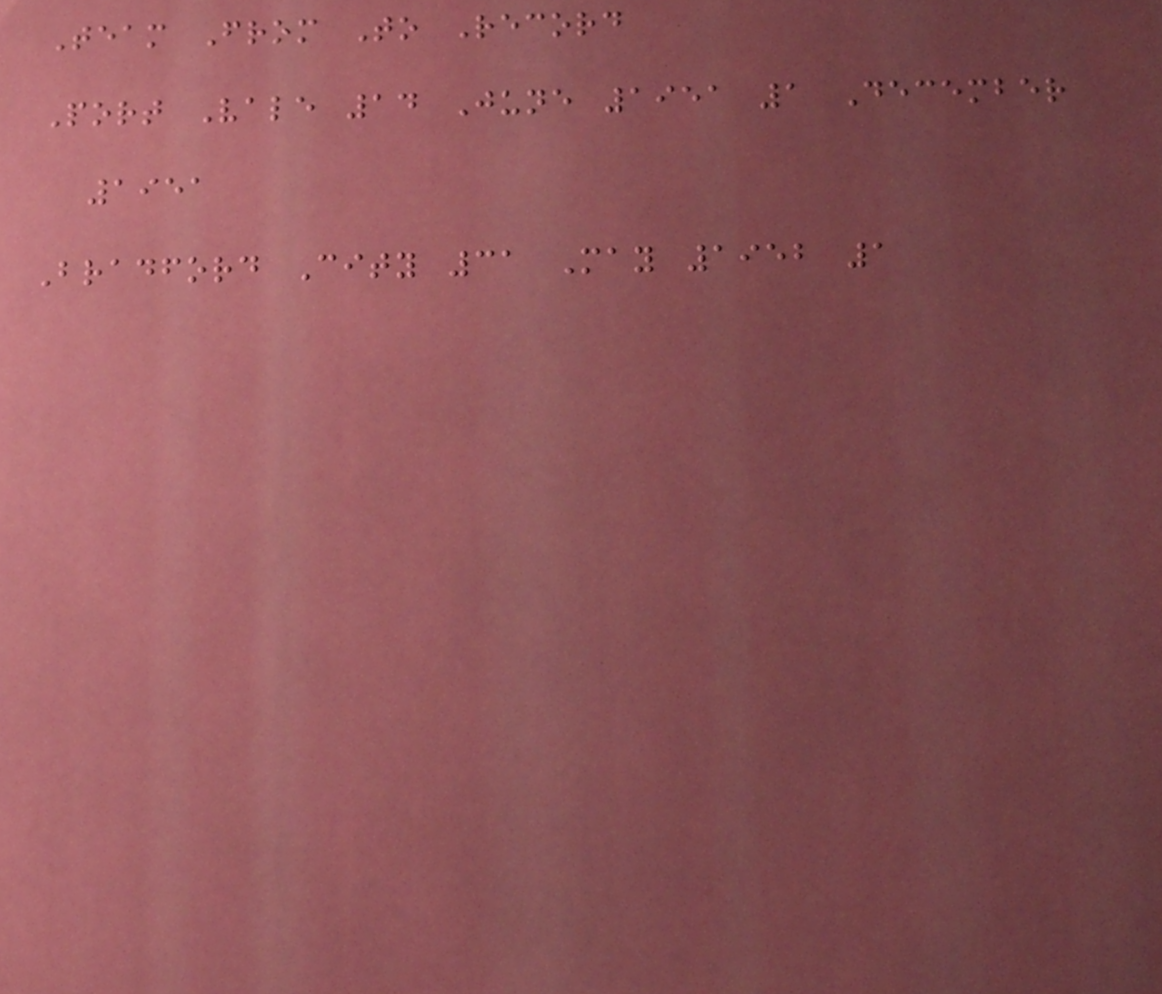Team From To Record
Port Vale 14 June 1951 1 December
1951
Bradford City 31 May 1952 1
